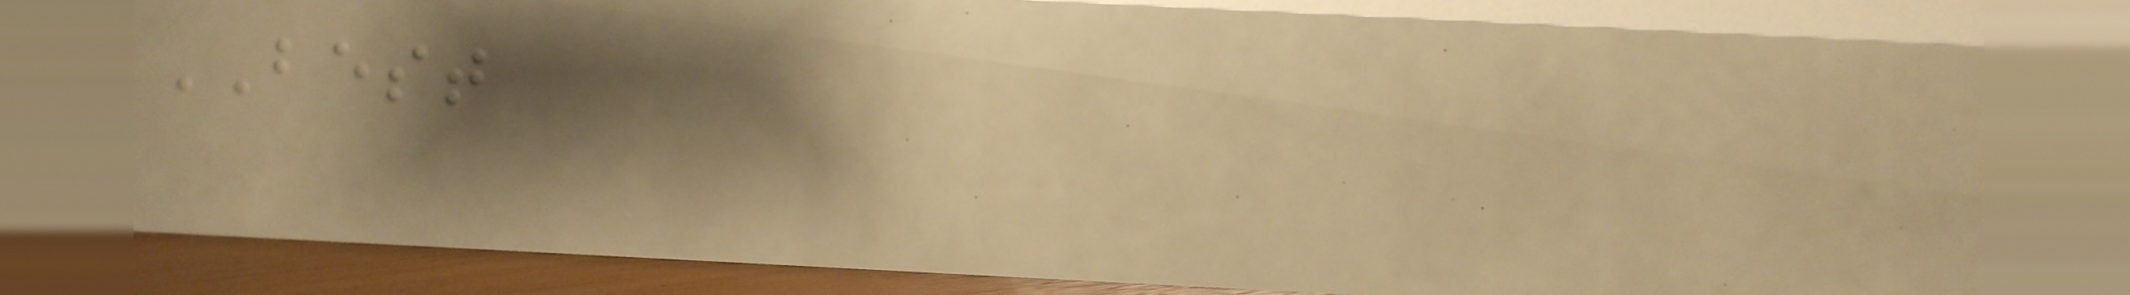BEST
